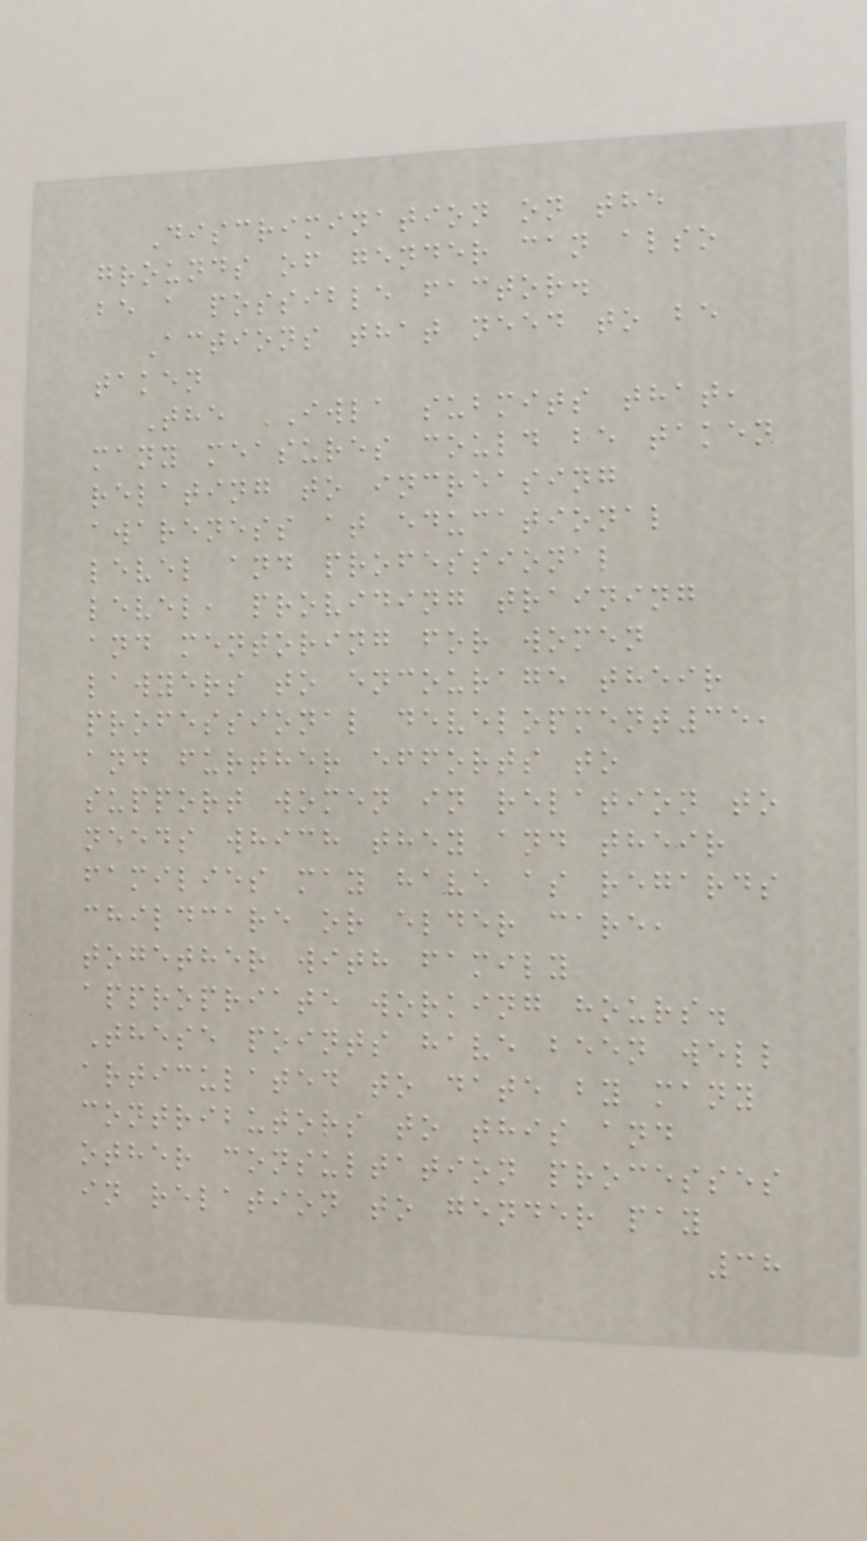Discrimination on the
grounds of gender can also
be a possible factor.
Actions that need to be
taken
The IWLA submits that,
many measures could be taken
relating to increasing
awareness at educational
level and professional
level, providing training
and mentoring for women
lawyers to encourage their
professional development35,
and further efforts to
support women in relation to
needs which they and their
families may have as regards
childcare or elder care,
together with family
appropriate working hours.
These points have been well
articulated to date by many
contributors to this and
other consultation processes
in relation to gender pay
38
